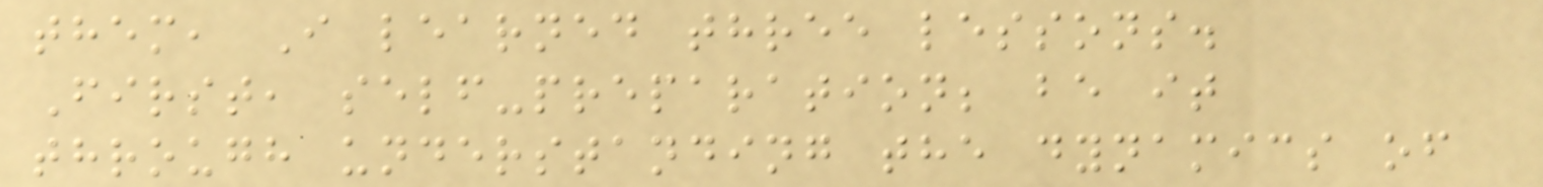them, I learned three lessons.
First, self-preparation; be it
through understanding the dynamics of
